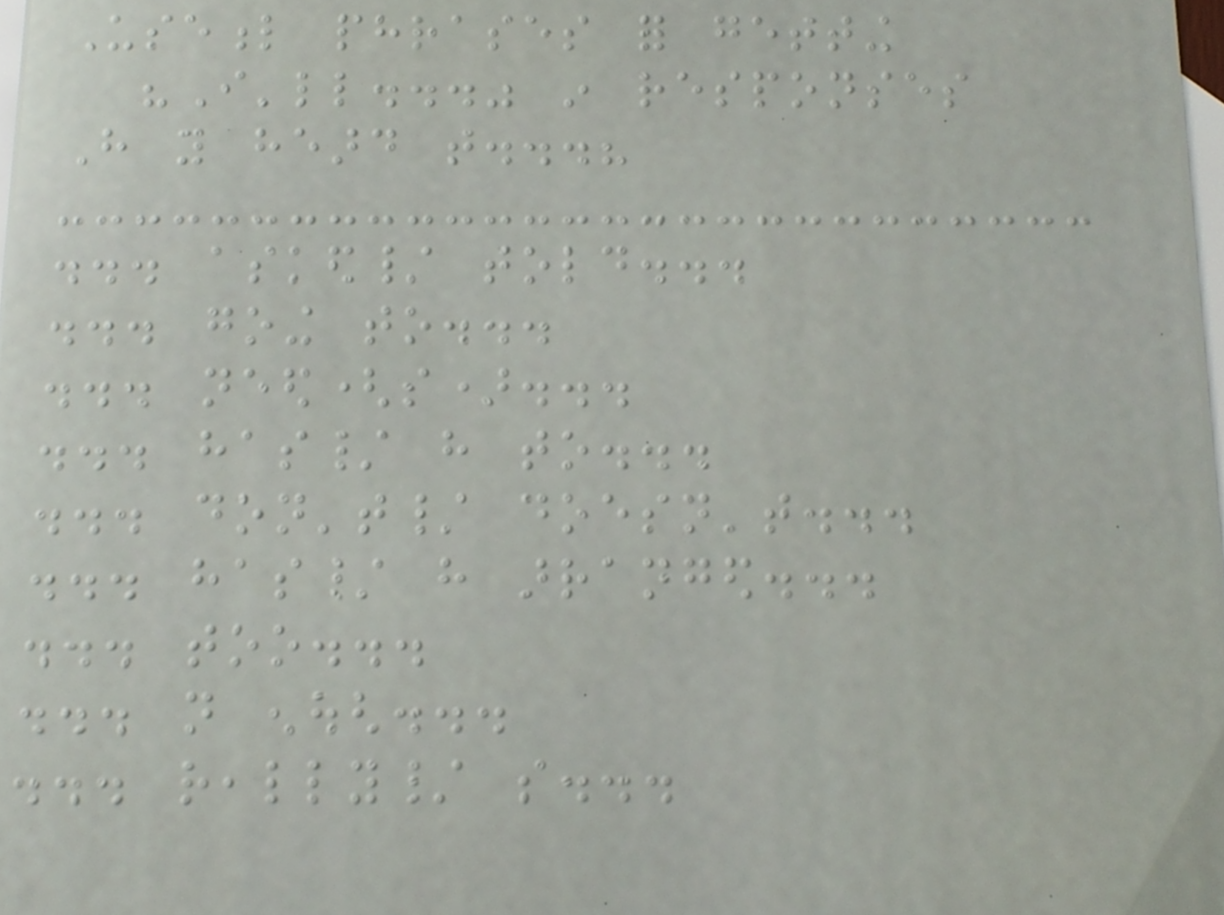Useful phrases for getting
"I'll..." in responses
Have you heard that...?
... asked/ told...
... going to...
... need(s)...
... has/ have to...
... don't/ doesn't...
... has/ have arranged...
... too...
... not enough...
... really/ so...
